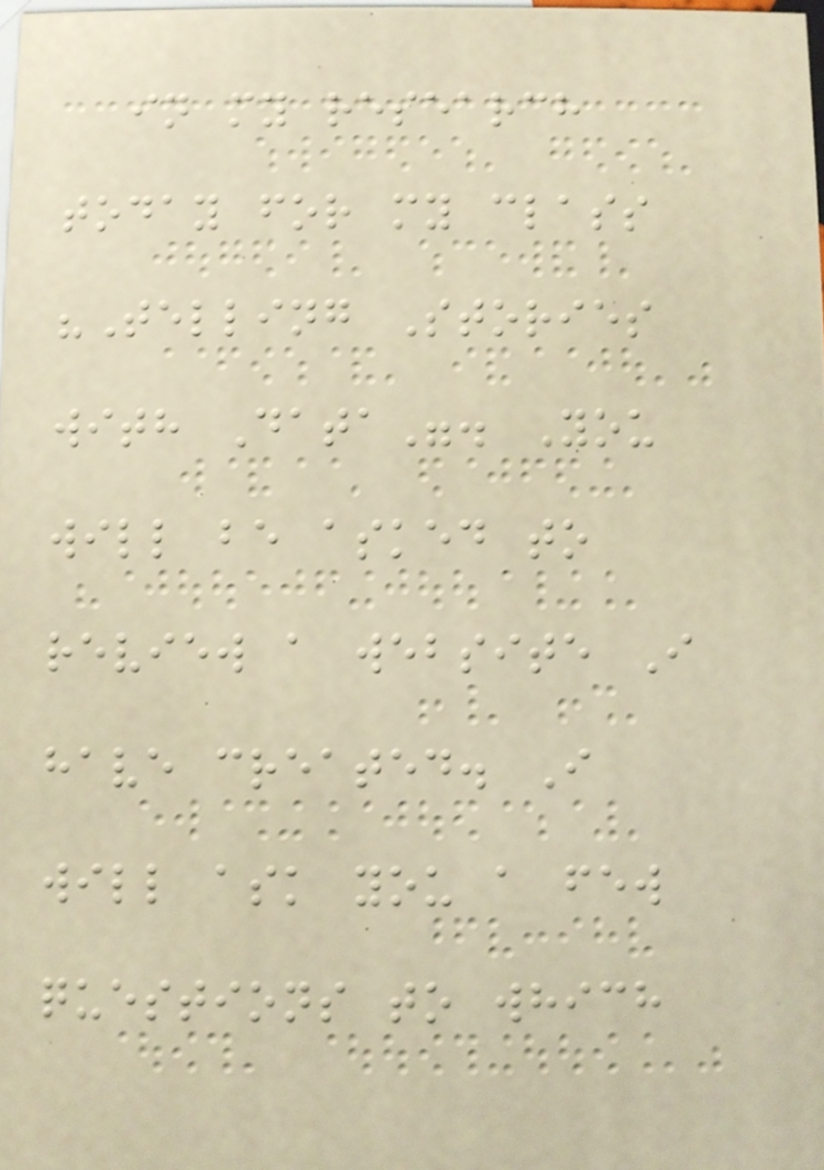in my research
today for my class
"Telling Stories
with Data". You
will be asked to
review a website I
have created. I
will ask you a few
questions to which
